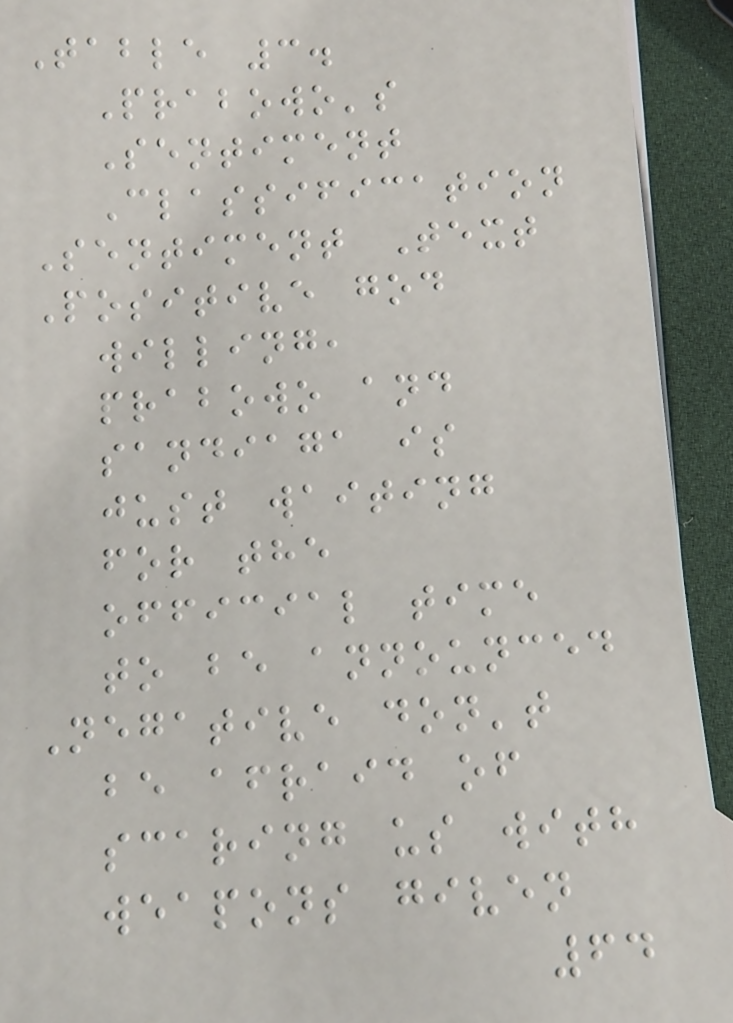Table 3.
Prabowo's
Sentiment
Classification
Sentiment Text
Positive god
willing,
prabowo and
sandiaga is
just waiting
for the
official time
to be announced
Negative don't
be afraid of
scaring us with
weapons given
64
